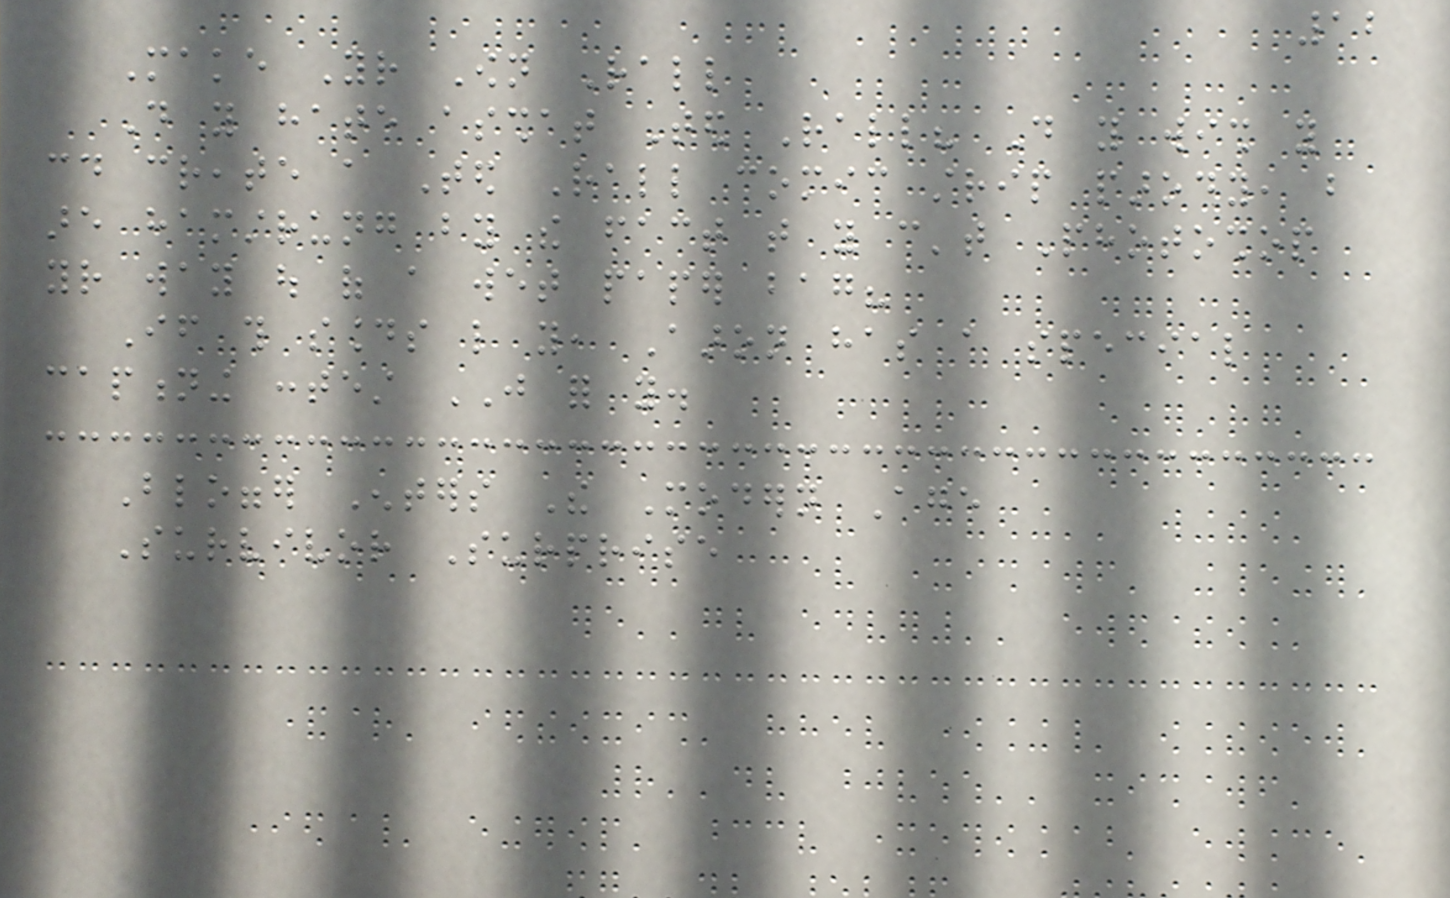12
Make Your Own Rall
Do you hate asshat Ted Rall? Do you wish you
could create a Ted Rall comic strip parody, but
are hamstrung by the fact that you can't Photoshop
your way out of a wet paper bag?
If this sounds like you, Aaron has a special
captioning contest JUST for you.
Blogger Enters The Modern Age
Survivor Surprise
